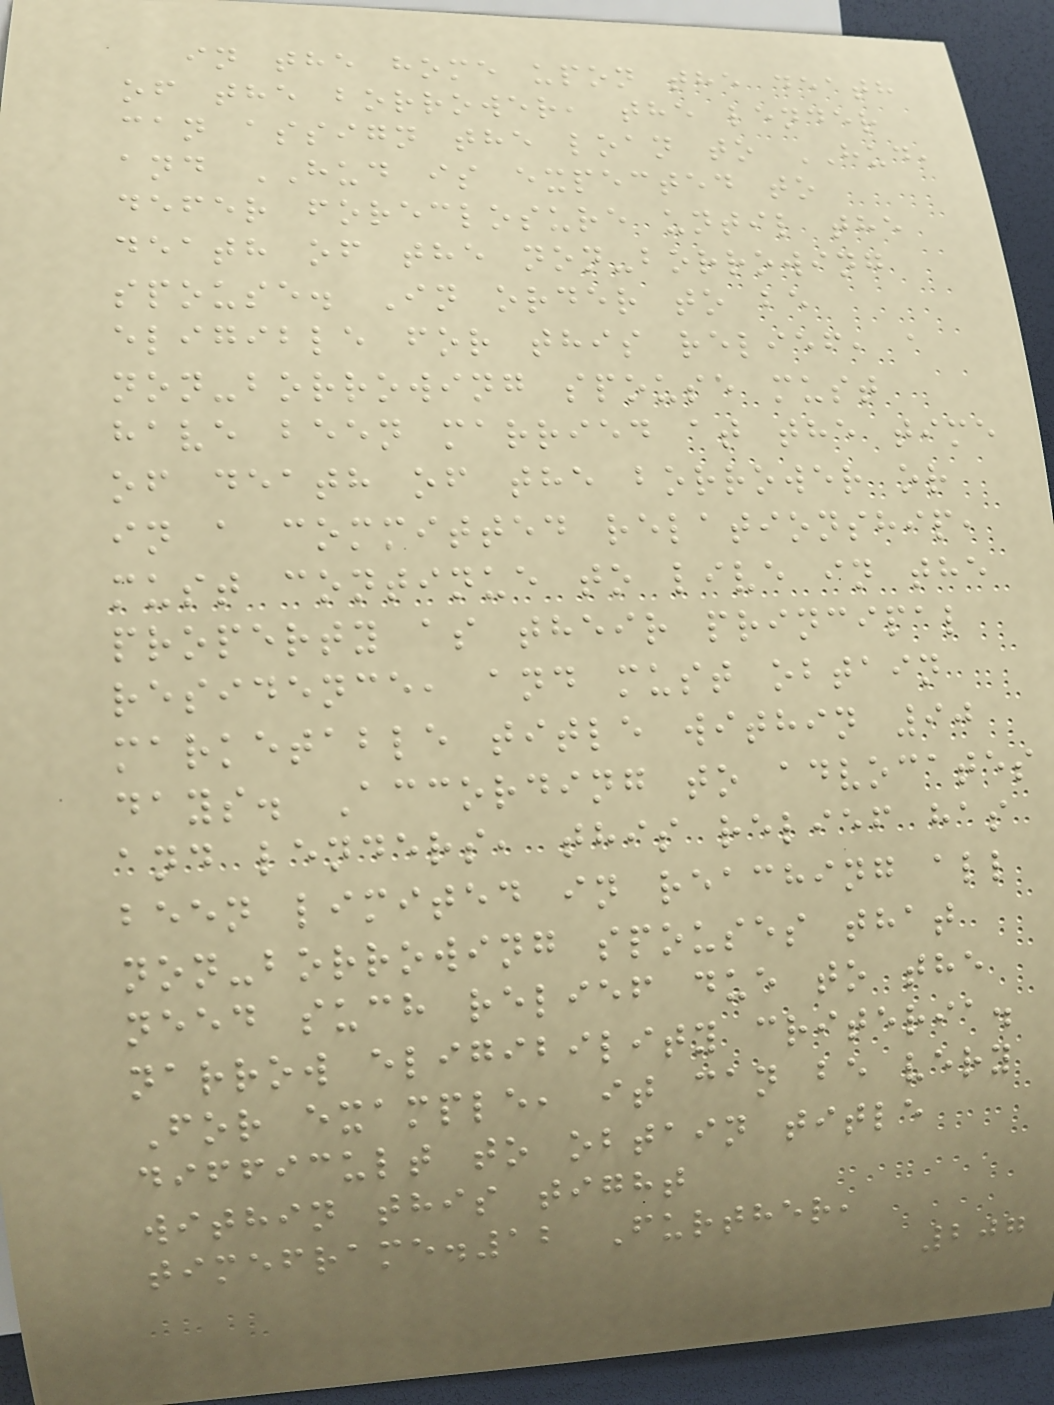in the home upon the death
of the borrower, the lender
can assign the loan to HUD,
and HUD is expected to
defer foreclosure until the
death of the non-borrowing
spouse. In order to be
eligible for this relief, a
non-borrowing spouse must
have been married at the time
of death of the borrower or
in a committed relationship,
must continue to live in the
property as their principal
residence, and must obtain
marketable title within 90
days. According to advocates
and lenders, this relief has
been limited in reaching all
non-borrowing spouses that
need such relief due to the
narrow eligibility criteria.
For example, it can be very
difficult to obtain title
within this tight
timeframe.12 Further,
207
